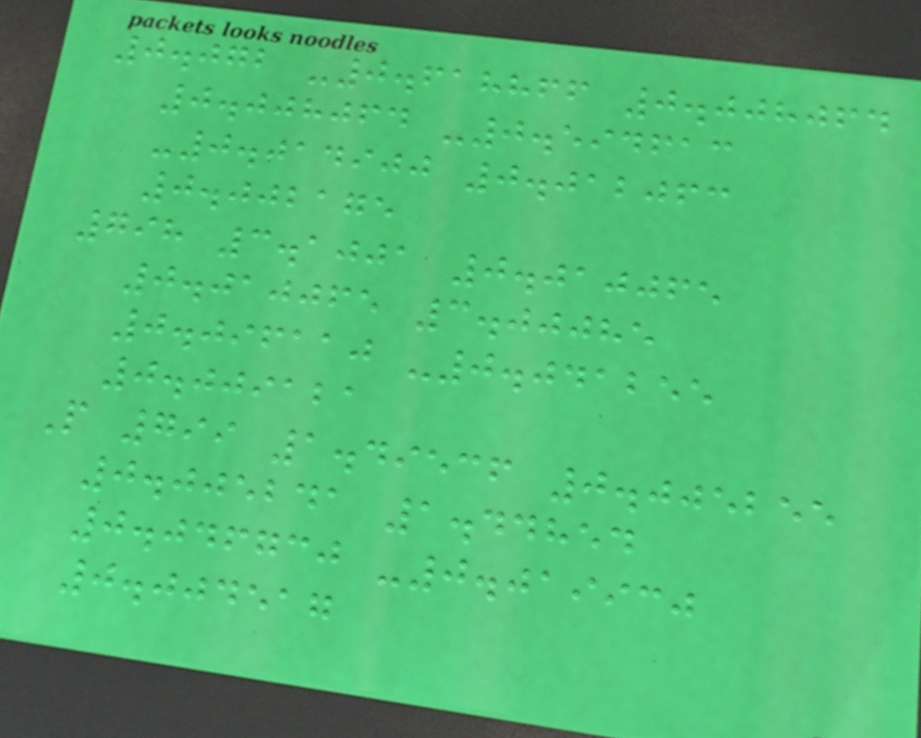0.072 -0.618866 0.008064
0.008064 -0.594613
-0.014900 0.012063
0.002175
798 3.1001 0.010065
0.010065 3.00085
0.096110 -0.041255
0.009121
P 799 1.49536 0.005255
0.005241 1.44854
0.046730 -0.019930
0.004517
